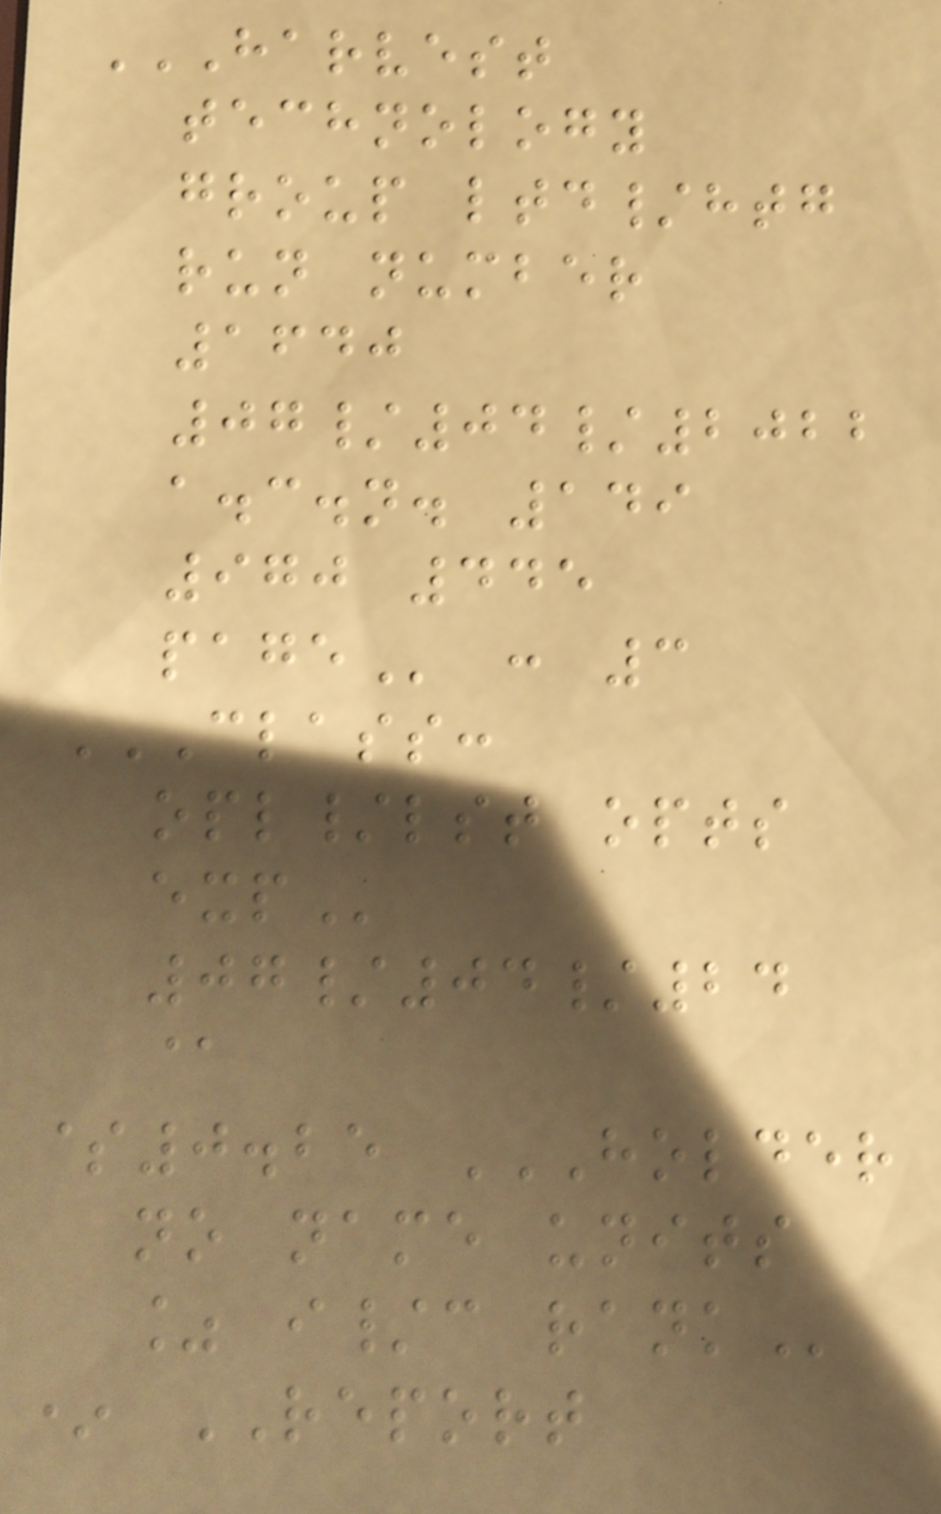HARVEST
TECHNOLOGY
GROUP LTD/HTG
RUN NUMBER
1640
07/04/2022
A.C.N. 149
970 445
PAGE : 3
CLASS:
OPL/LST OPTS
EXP
07/04/24
@
$0.25 HOLDER
NO NAME UNITS
% I/C RANK
* REPORT
